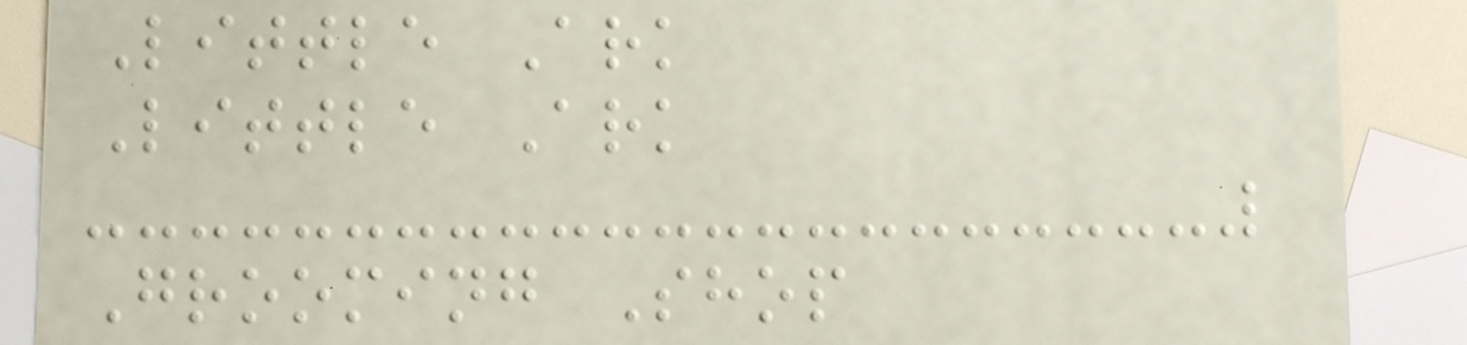Little Ark
Little Ark
Grooming Shop
